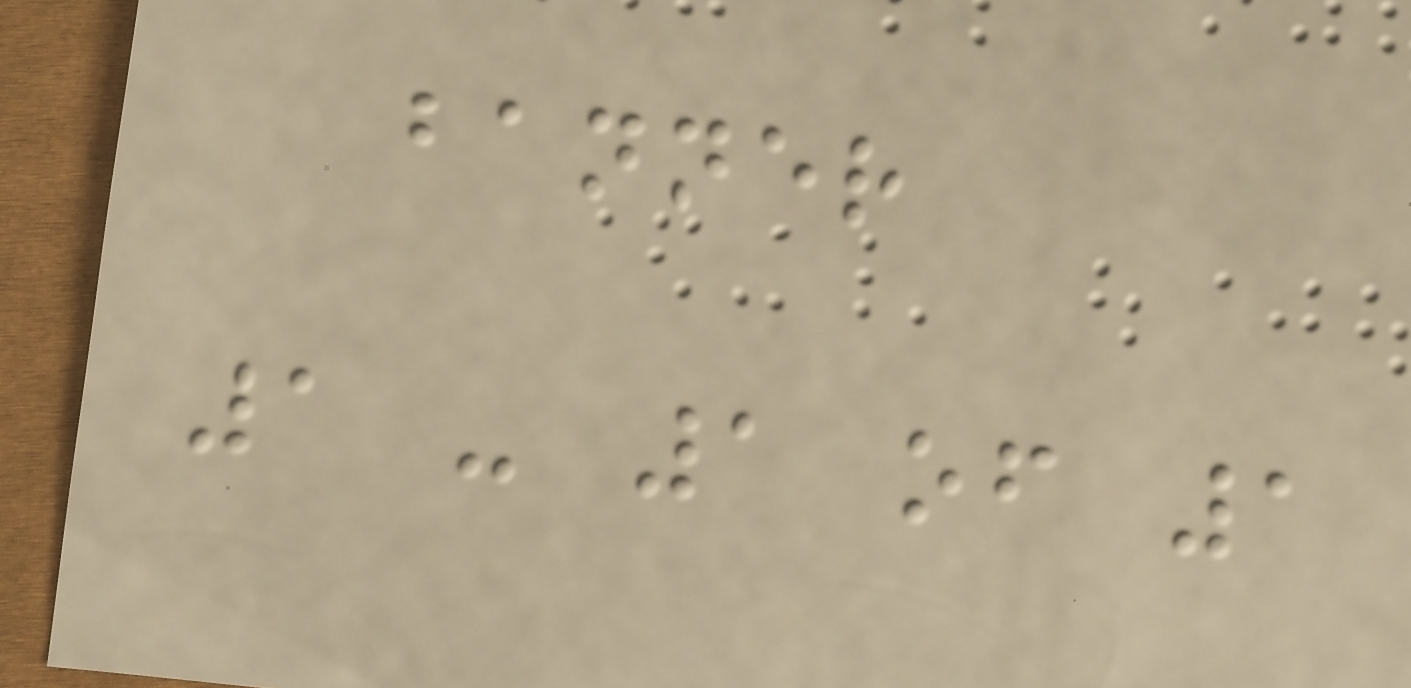banner
1 - 1 of 1
